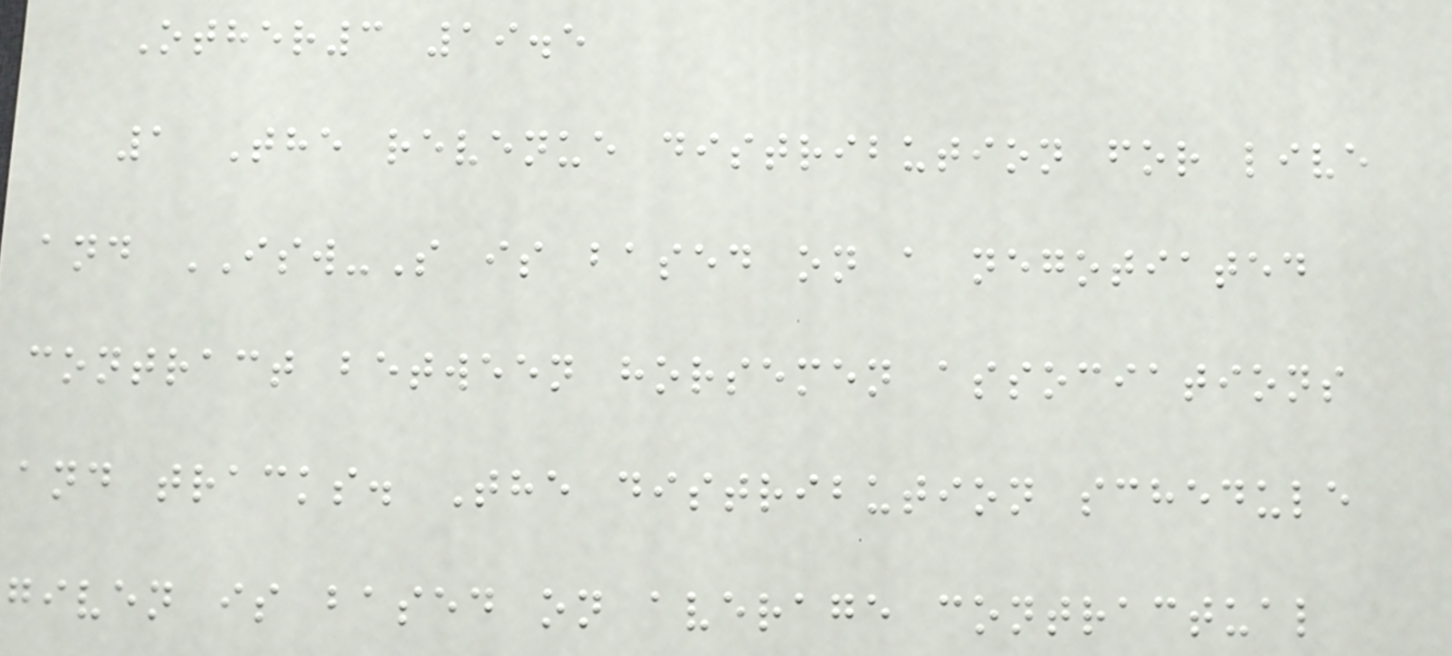Other3 19.5
1 The revenue distribution for live
and ISW-S is based on a negotiated
contract between horsemen associations
and tracks. The distribution schedule
given is based on average contractual
